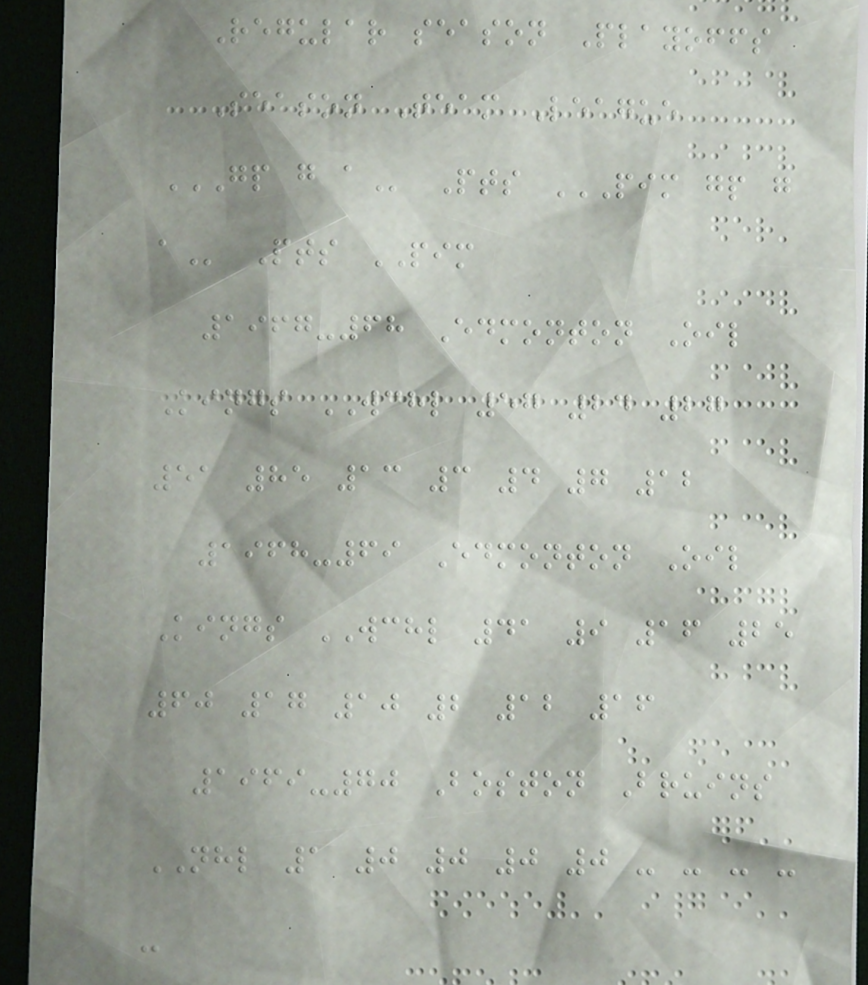Regular season Playoffs
Season Team League
GP G A Pts PIM GP G
A Pts PIM
1967-68 Edmonton Oil
Kings WCHL 57 24 27
51 85 13 3 4 7 12
1968-69 Edmonton Oil
Kings WCHL 41 9 16 25
60 17 10 2 12 16
1969-70 Boston Bruins
NHL 1 0 0 0 0 - - - -
-
